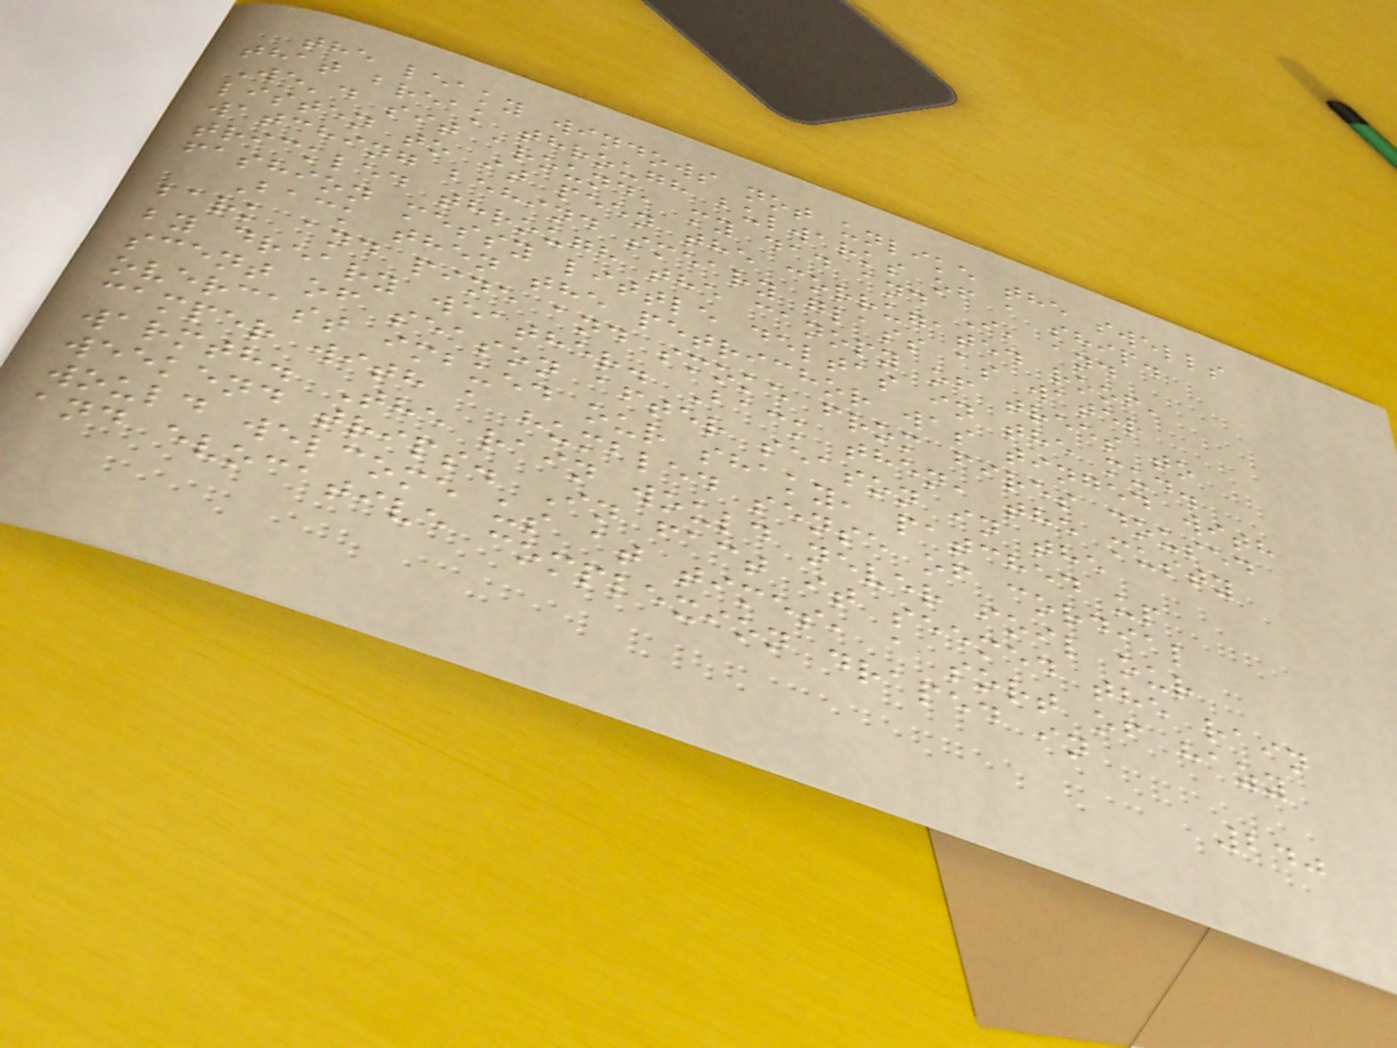the leaky windows not unlike the swells
that break through bulwarks of a ship.
We'd sit around, my dad and I, and
listen to it peen the corrugated roof,
watching behind smeary glass as water
trickled through the canopy of trees to
fashion messy little deltas in the mud.
Back then the petrichor was tinged with
bark and pine and smoke from fires doused
by dreary weather. Back then, the musty
scent of season after season in the
overcast imbued our shaky, patched up
camper with a humbled sense of cordial
warmth. The rain would never foil our
weekend trips. In fact it seemed the rain
would welcome us at times, a sort of hazy
and evocative complexion draped in
240
